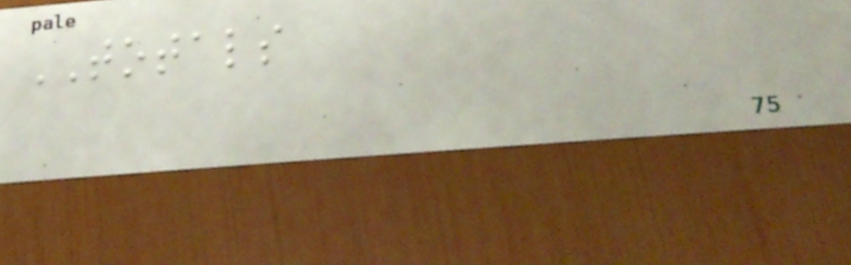TOTALS
